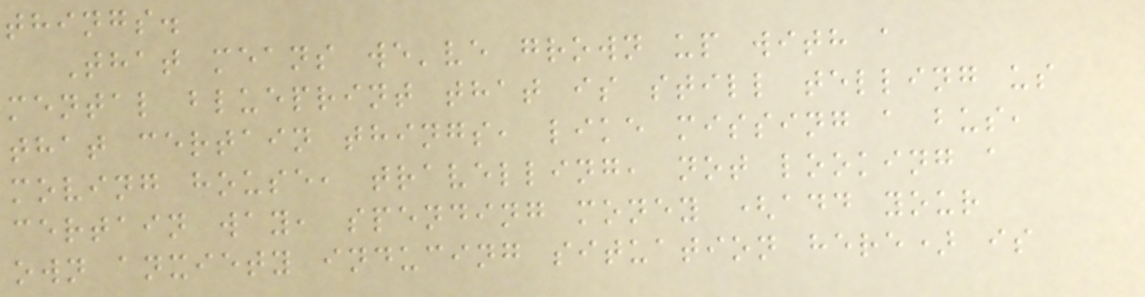things.
That means we've grown up with a
mental blueprint that is still telling us
that certain things, like missing a bus,
moving house, travelling, not looking a
certain way, spending money (add your
own anxiety inducing situation here) is
